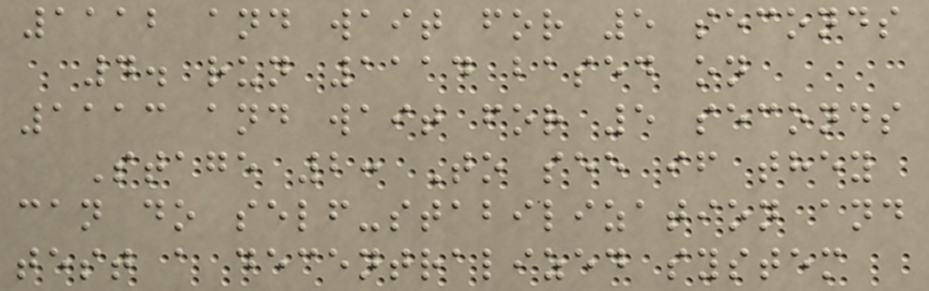1112 and wait for 5 seconds
4. run 1114 based on
1113 and wait for 5 seconds
Stage 2: To see if they
can do self-stabilization and
test a decentralized system
